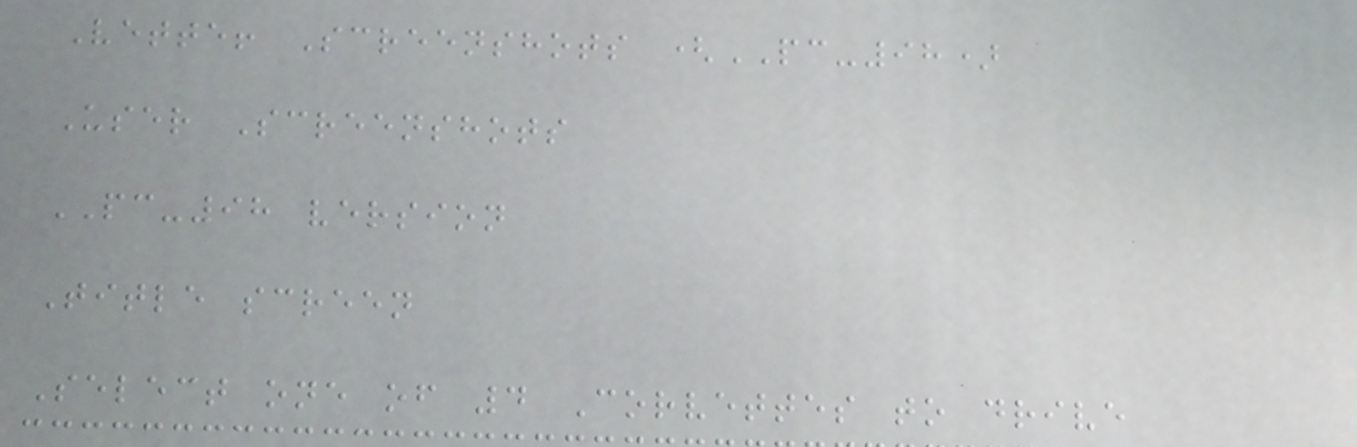Vette! Screenshots (PC-98)
User Screenshots
PC-98 version
Title screen
Select one of 4 Corvettes to drive
